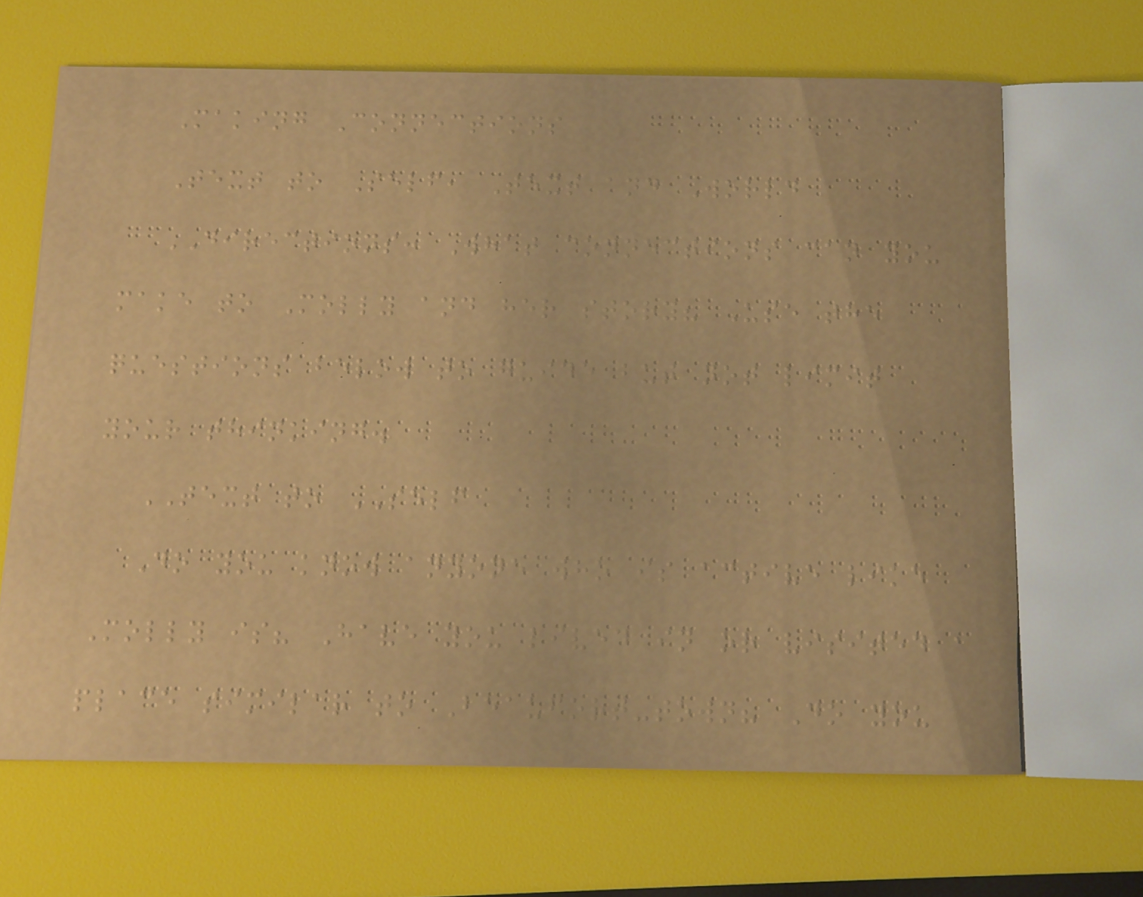Making Connections
Text to Self, Text and World
DIRECTIONS: What connections can you
make to Molly and her story? Use the
questions below to guide but not limit
your thinking.
TEXT to SELF
Do you know anyone who is active like
Molly is? Have you lived in or visited a
place similar to Beaufort-town? Do you
